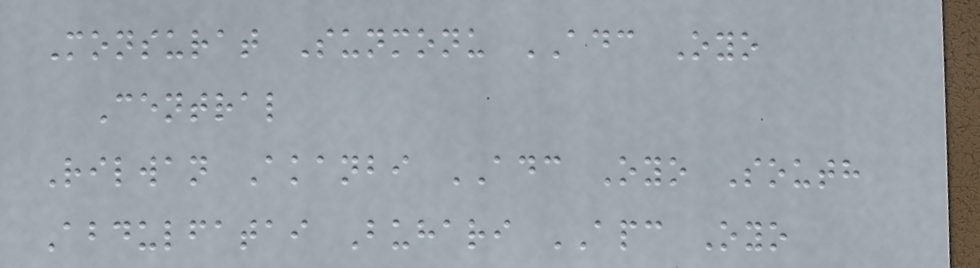Monsurat Sunmonu ADC Oyo
Central
Rilwan Akanbi ADC Oyo South
Abdulfatai Buhari APC Oyo
